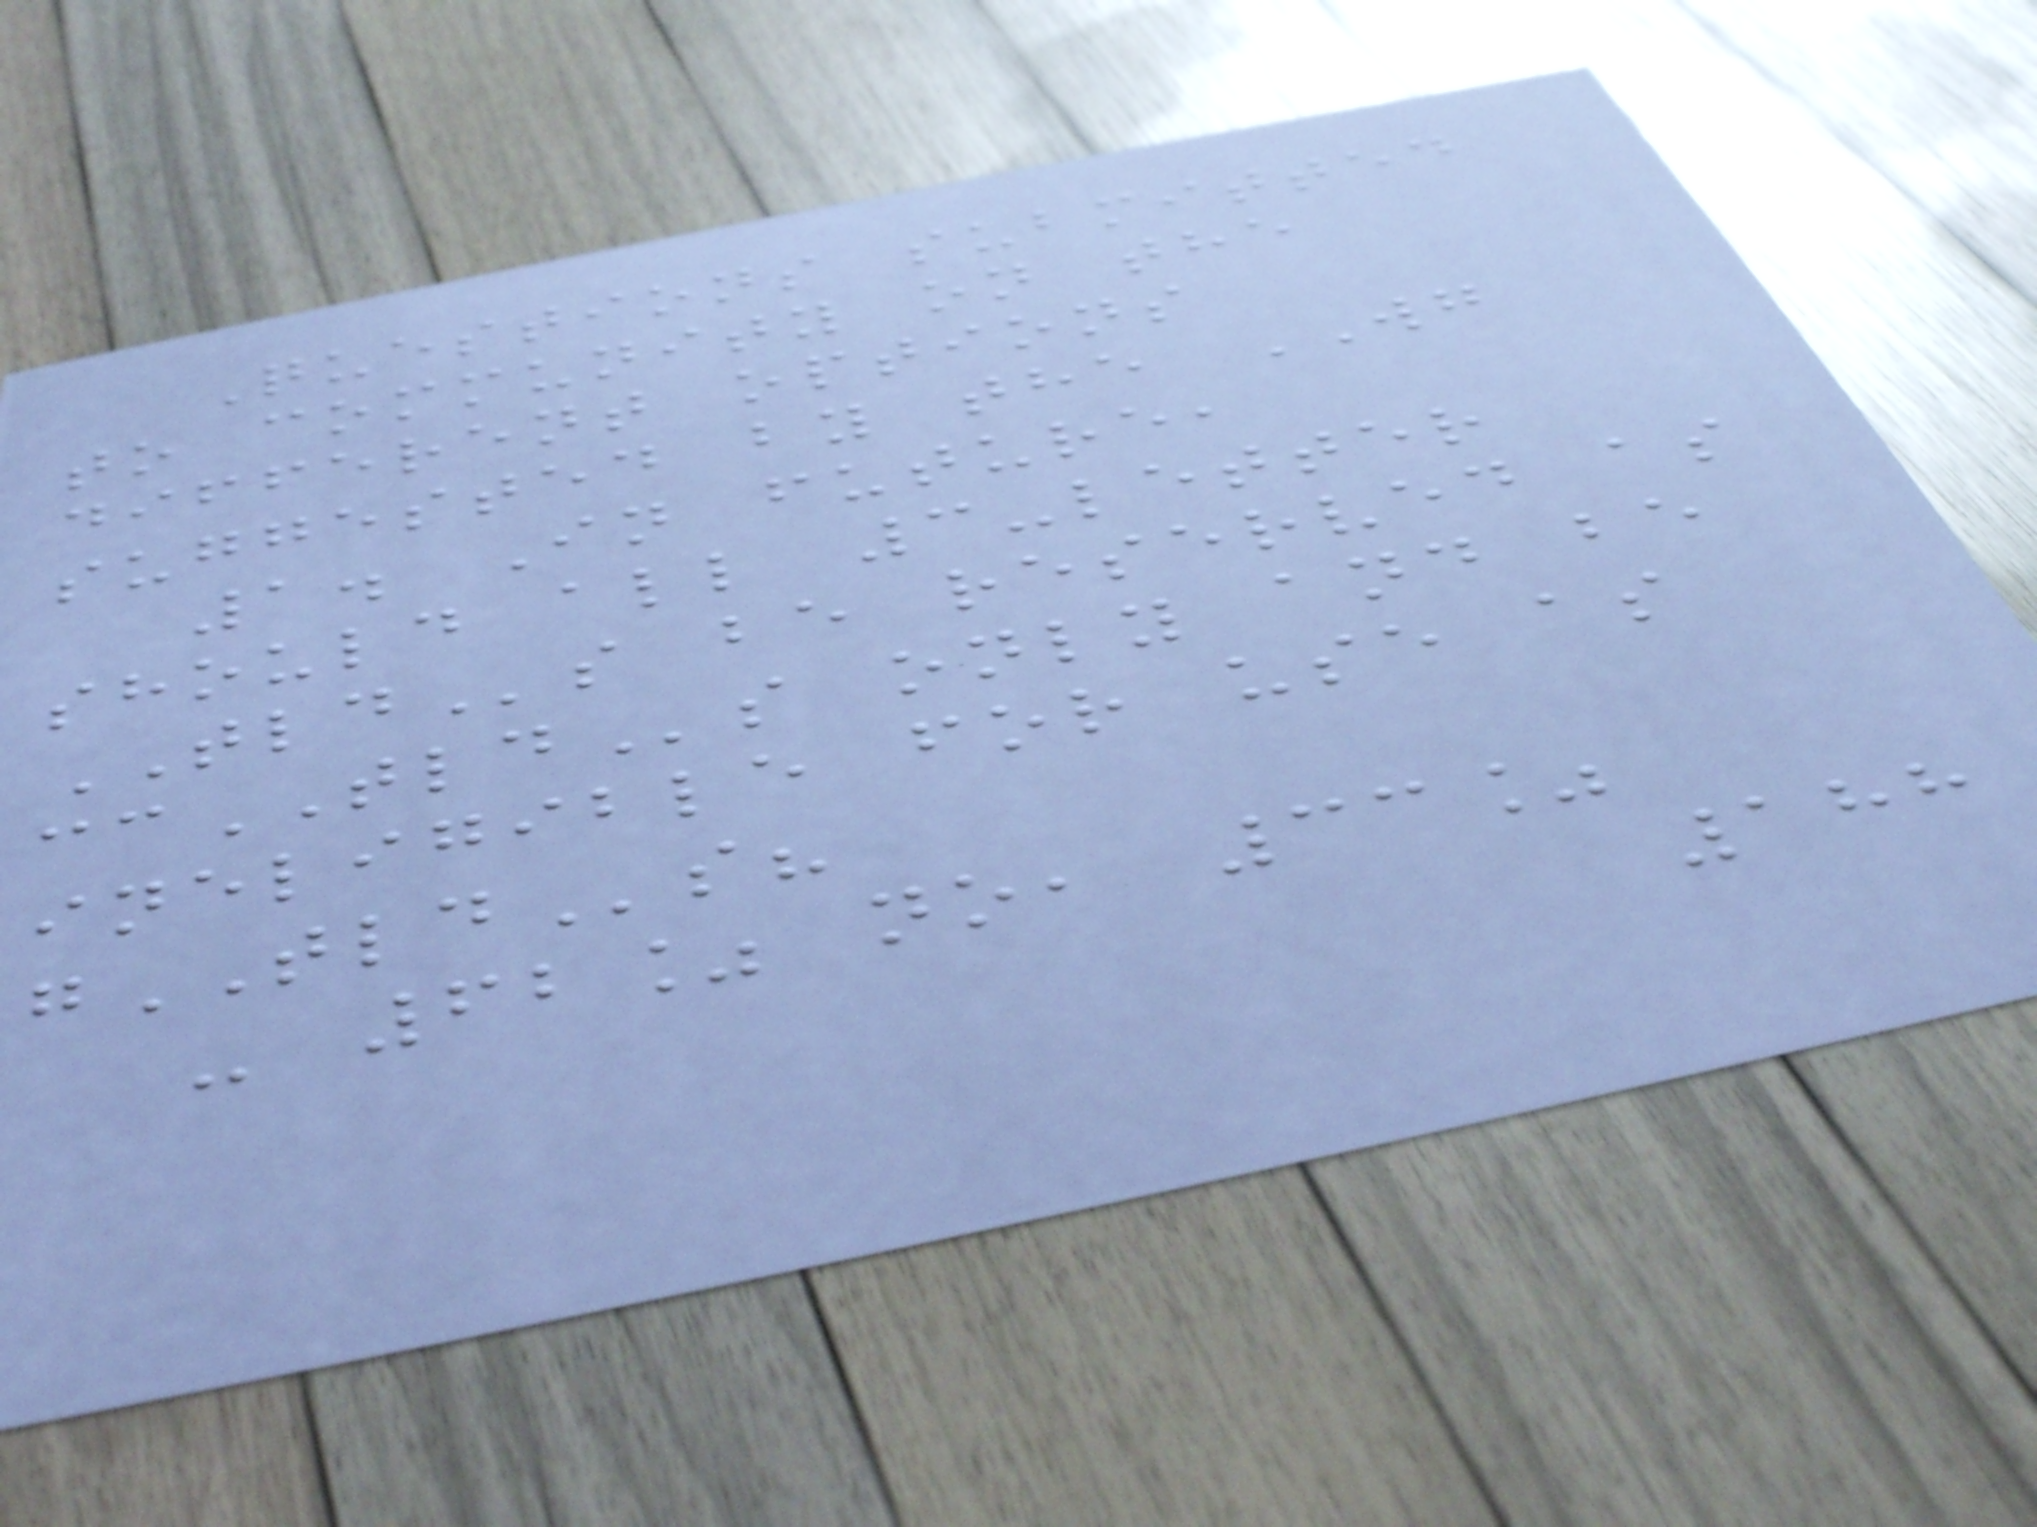Questions submitted
to community on the
different options
suggested by the WG
1. In future,
should all 3-letter
TLDs be reserved as
ccTLDs only and be
ineligible for use as
gTLDs?
- 62% no, 33%
188
